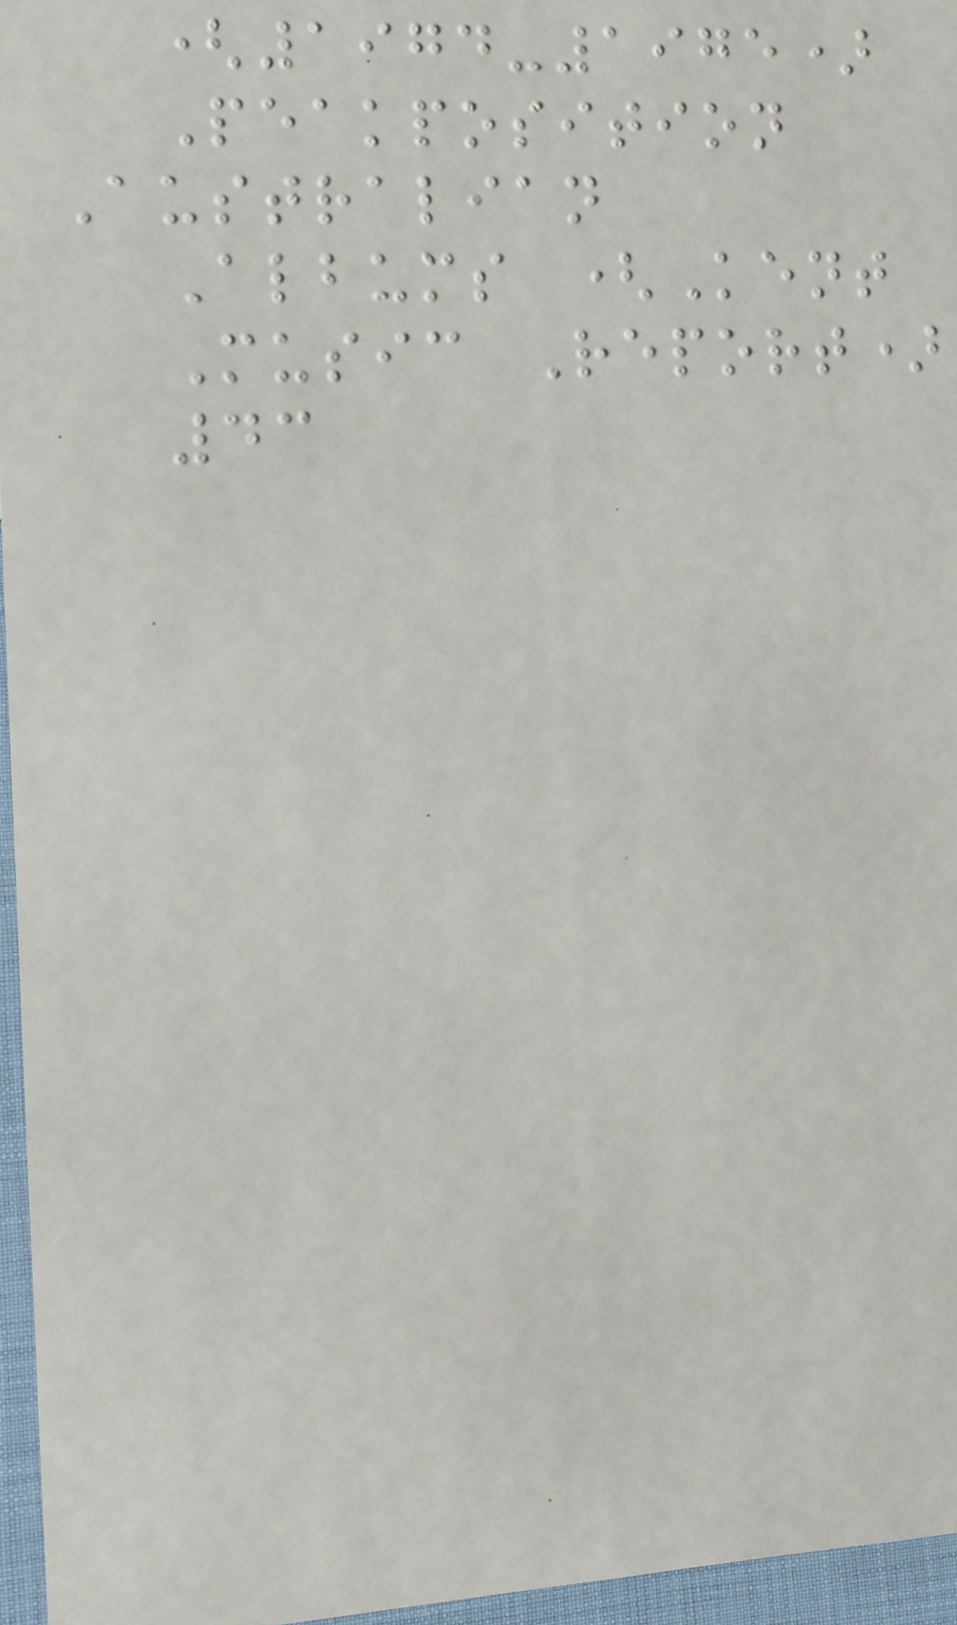(1974-1975)
Peakposition
Australian
Albums (Kent
Music Report)
43
